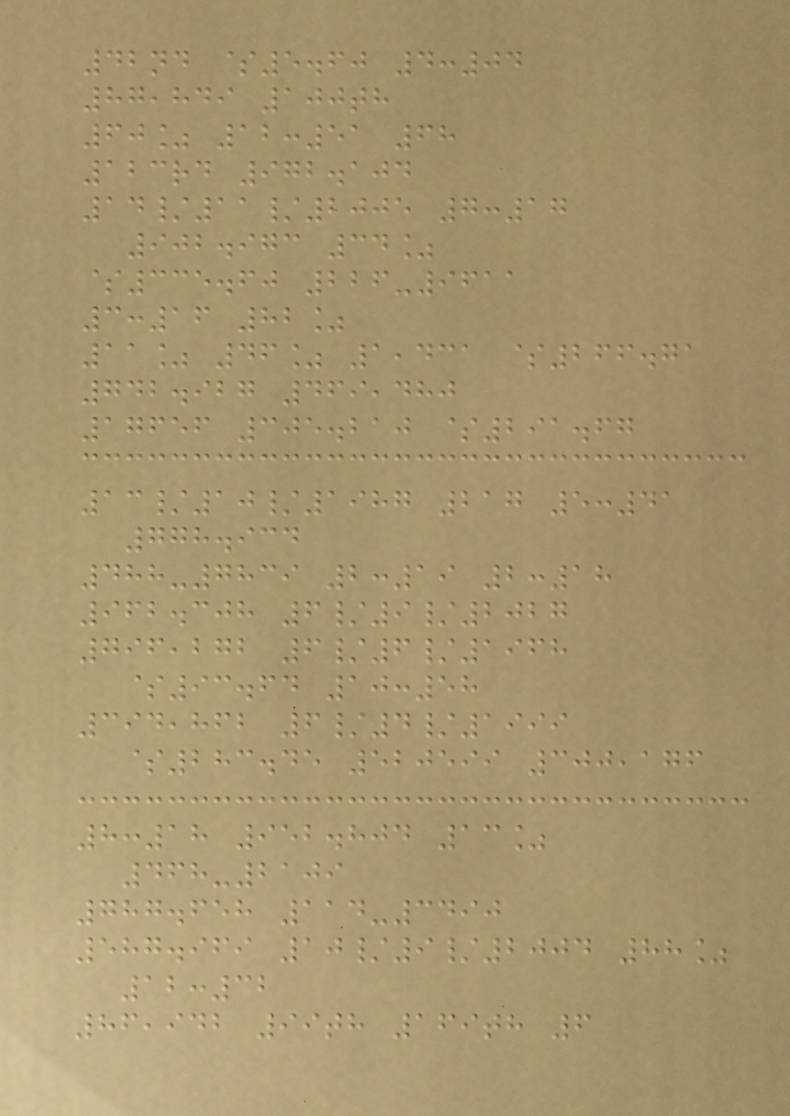42nd $5.60 4:04
87,849 100th
60% 12:51 68
123rd 972.104
14/11/2005 7:17
902.973 34%
$335.60 226-9611
3:16 82%
11% 46% 1,431 $266.71
742.927 469,480
17656 305.210 $291.67
13/10/1987 217 5:41
778.934
488-7839 2:19 2:18
962.308 6/9/2027
796,272 6/6/1968
$93.64 10:58
394,862 6/4/1999
$283.45 520599 300,176
8:18 952.804 13%
468-2109
787.658 114-3490
587.969 10/9/2004 88%
12:32
86,942 99th 169th 6
